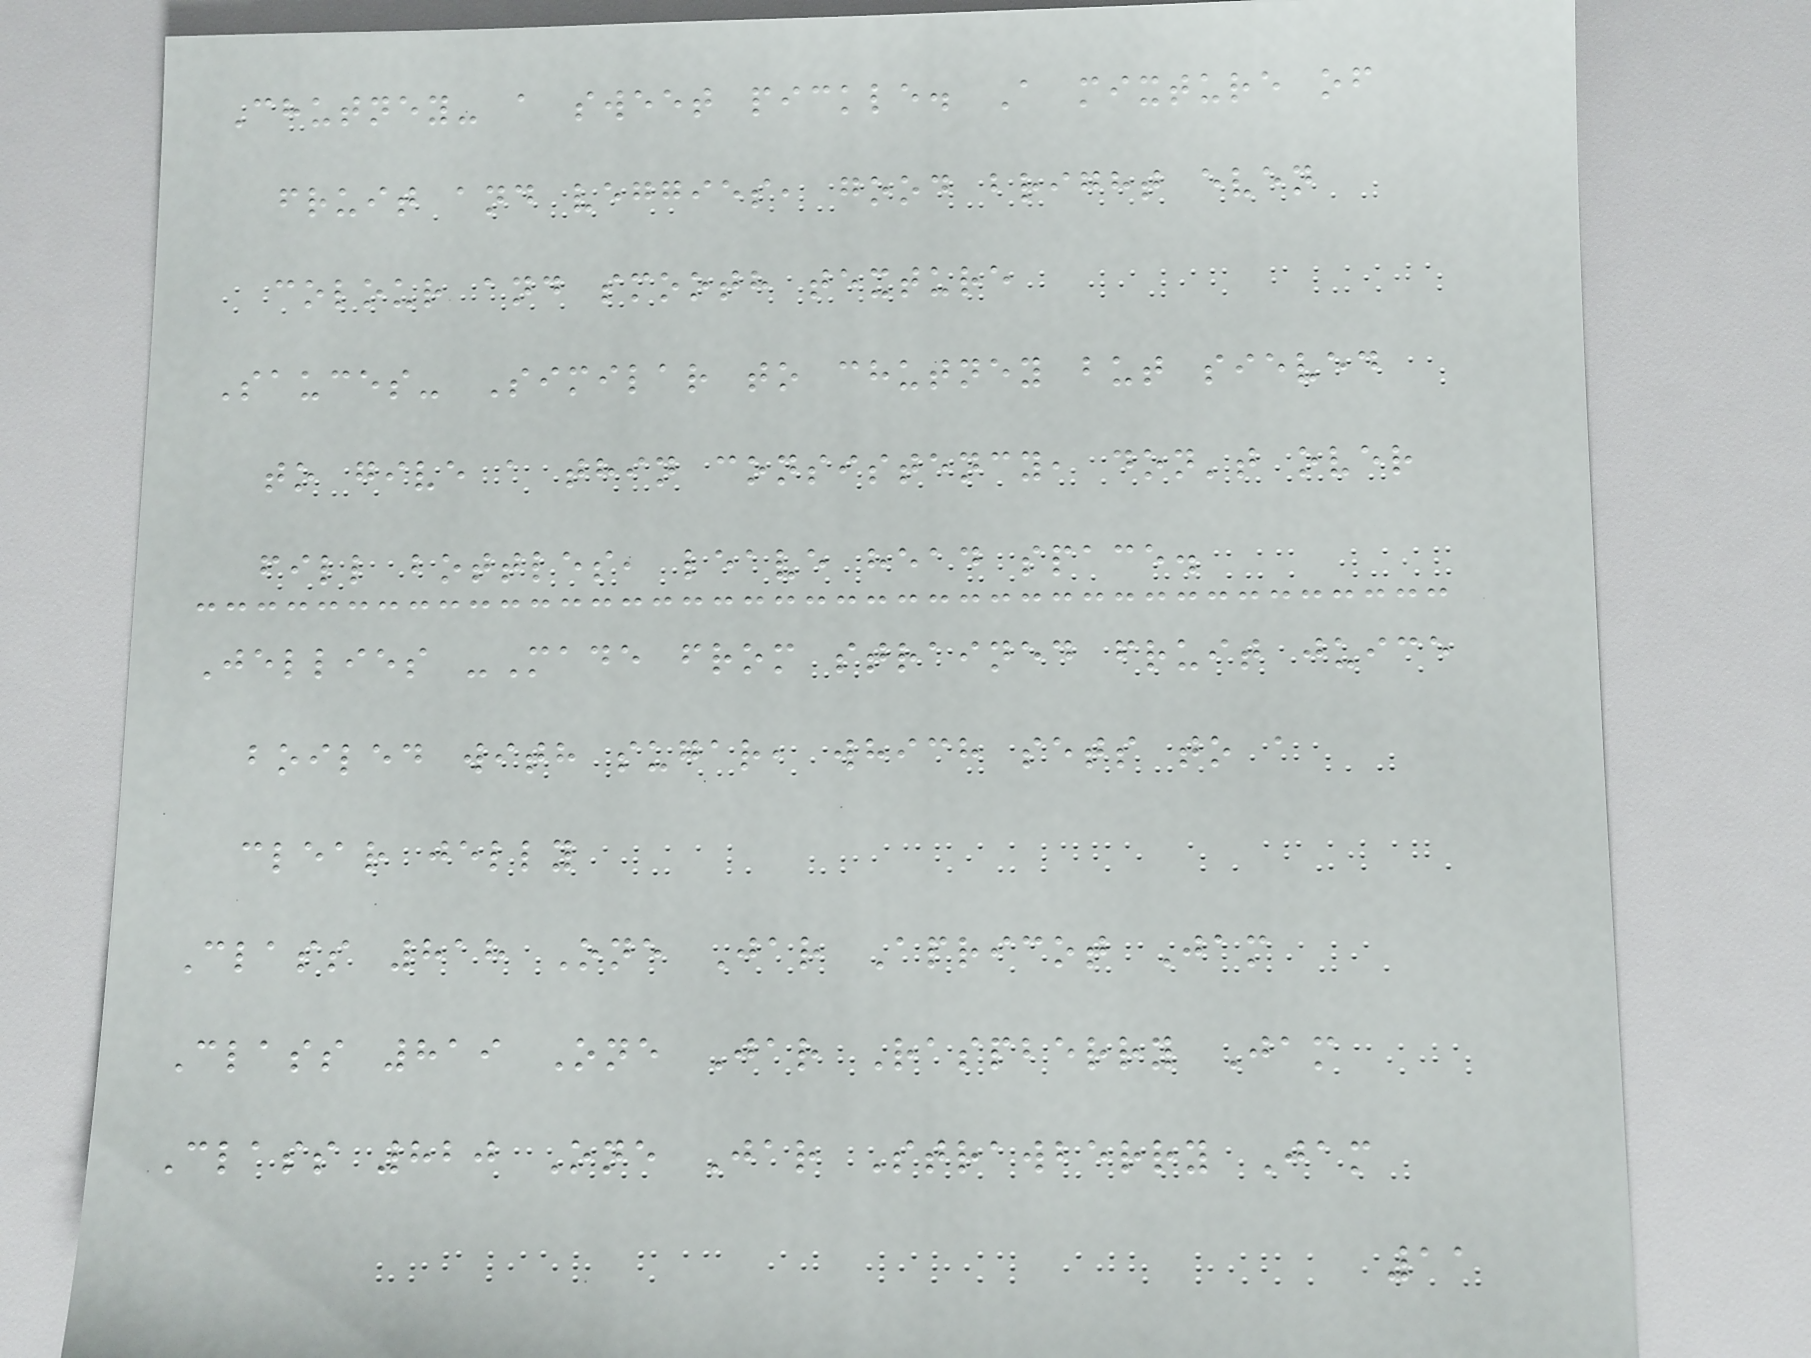Chutney- a sweet pickle. A mixture of
fruit and veggies, good bright even
colour and smooth texture
Sauces- Similar to chutney but sieved
to give a thin consistency, don't over
fill bottles, leave head space.
Jellies -Made from strained fruit juice
boiled with sugar, which sets to a
clear jelly
Class 818 One Jar Apricot Jam
Class 819 One Jar Raspberry Jam
Class 820 One Jar Strawberry Jam
11
